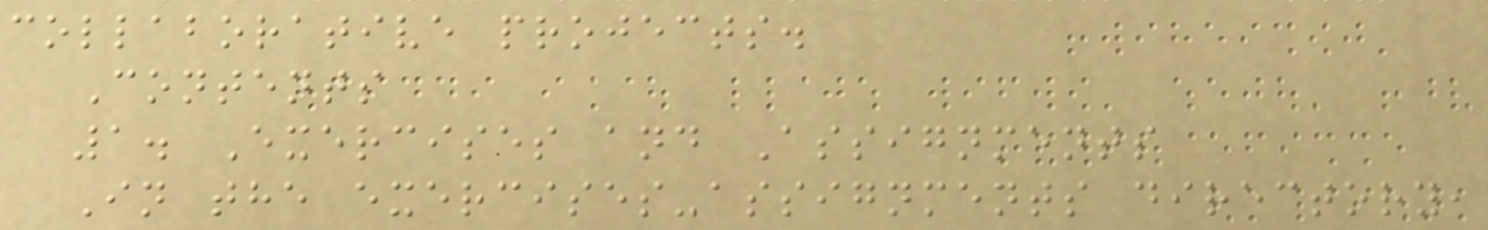collaborative projects.
Contents
1. Exercises and Assignments
In the exercises-assignments directory,
